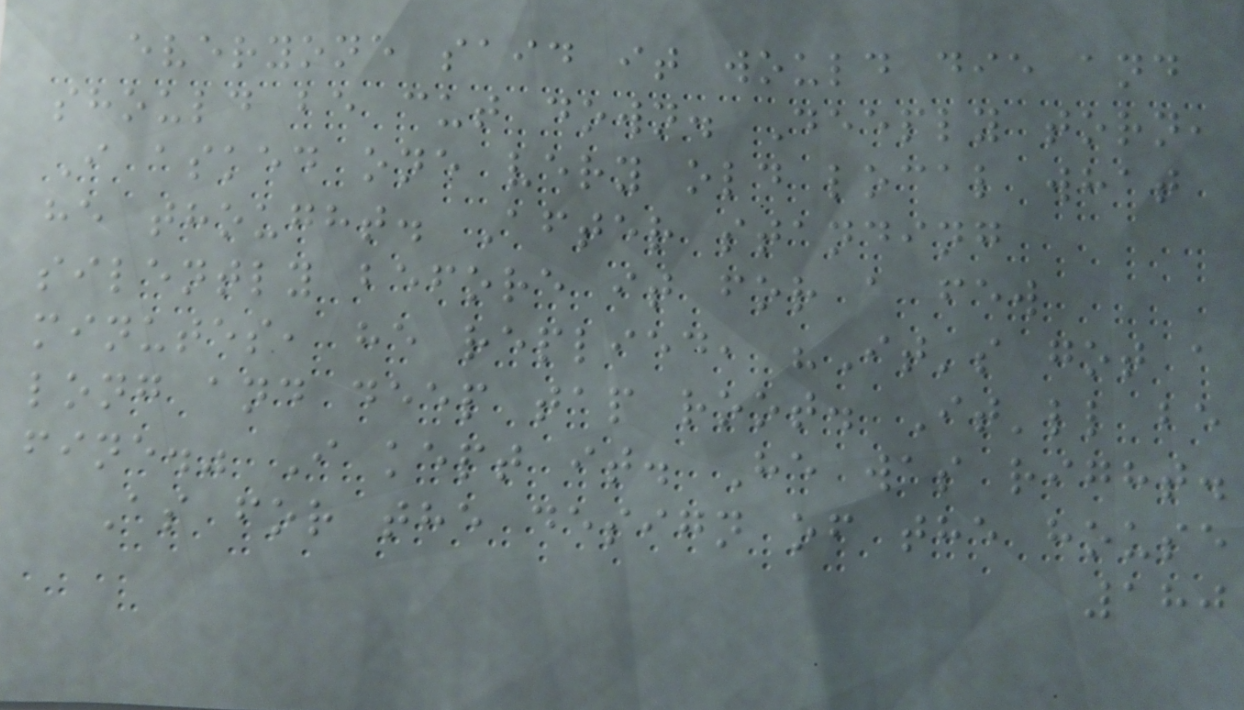everyone said it would die and
should be cut down. Deeply torn,
I asked one very old local what
he thought. After standing
silently before it for a few
minutes, he replied, "It's got a
long and deep tap root. It'll be
fine." I kept it. He was right.
As for the design of the house
180
